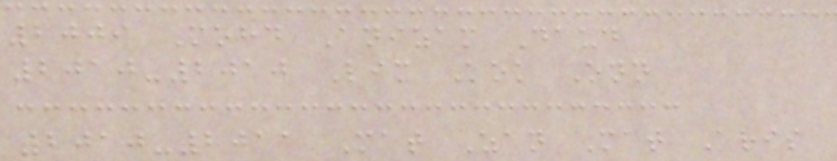2009 Mohd Anizam Daud
2010-2010 Lim Kok Onn
2010-2011 Mat Zan Mat Aris
